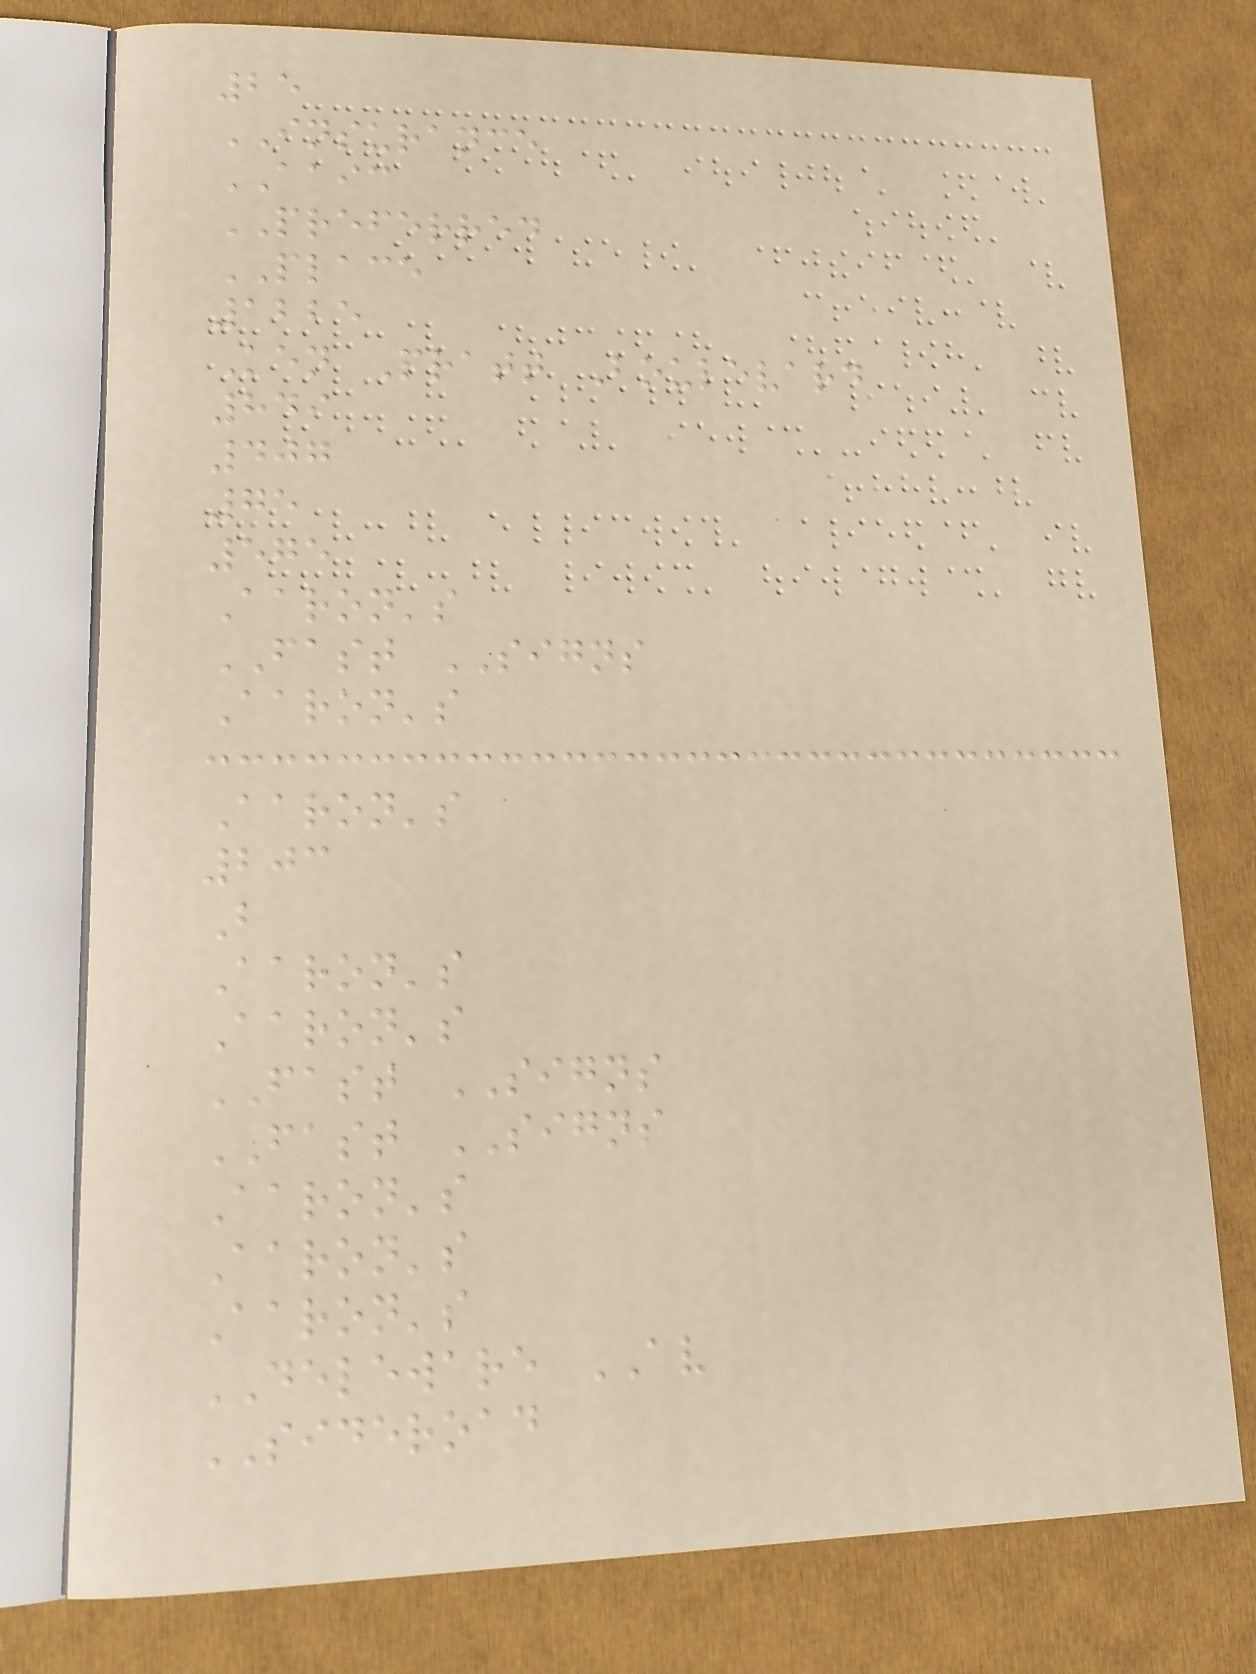25
INSURANCE
AAIC
PREFERRED
PLACE
1225
Ken Pratt Boulevard
849
407
75
575
Aaron's
FAST SIGNS
Aaron's
Aaron's
203
B
Aaron's
Aaron's
FAST SIGNS
FAST SIGNS
Aaron's
Aaron's
Aaron's
DELEWARE AV
SIDEROAD
